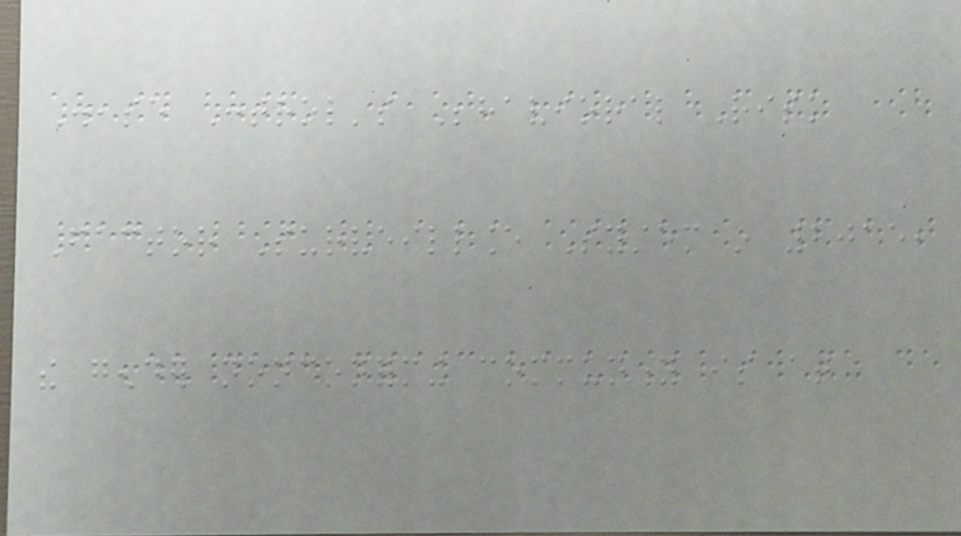Disease Control's Behavioral Risk
Factor Surveillance System in 2015,
the gender nonconforming community is at
